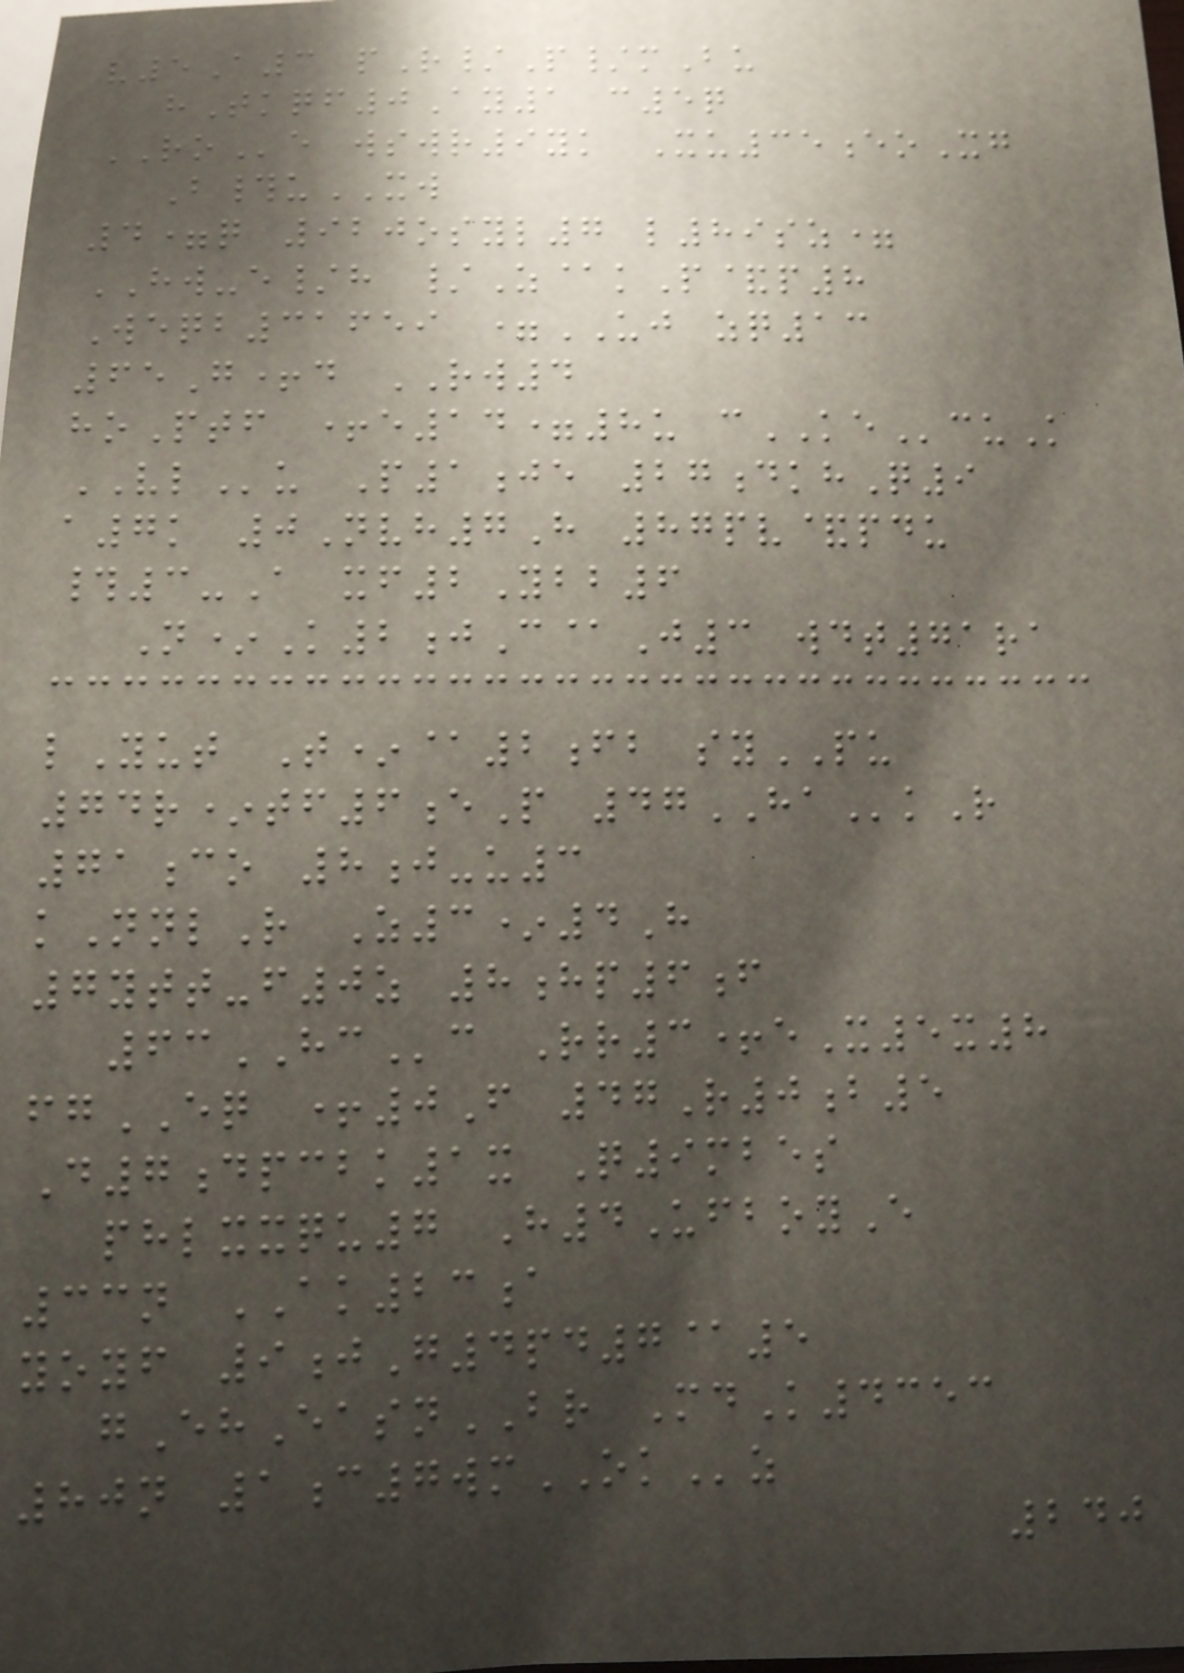v5A3 pR/P/mBu
hTkqf0Ay1 c5q
ROe wswr9yk Xu35eoXg
B#uXW
4=q 920osyl7 l89sz=
HW-e/h /Z@kP&p8
Weqb31659 =UJ zq13
65G+d RW4
hoPtf +e14=8u cKEcuK
VLu P1je 27dkhQ9
a7k 0Nvh7H 87pv&pdu
#3-A xf2Ybb6
N*K2jC@J3 wdt71ra
lYut T*@2fb syPU
74r*tf6eP 47HAkR
71co 8j-u3
kNnlR Z3*4H
7ytt-f0z 8hp6f
63HCc Rr3+eX5x8
fgEQ +0F 47R0b5
D7dpcbk1x Q9mbes
phlxxqu7 H4UfboyE
33n AK23a
yoyf 9jG4pd7@5
gEhEasnBR MdK4353
80n 1c7wmOKz
240
